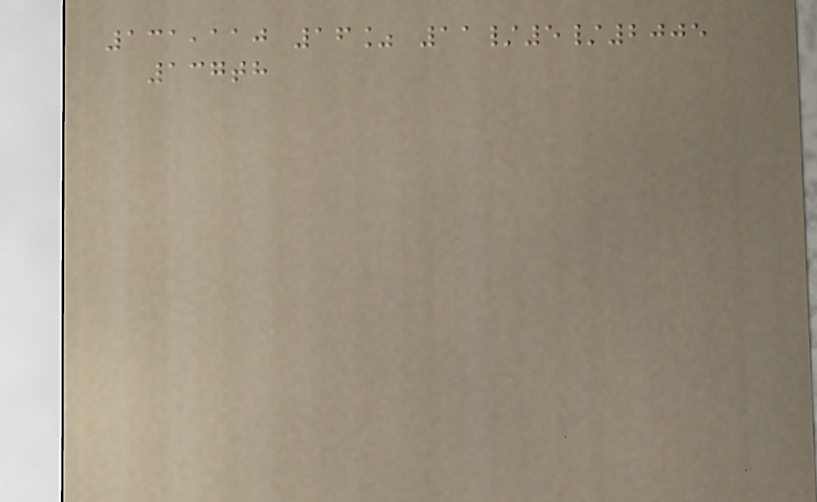131,110 16% 11/5/2005
137th
